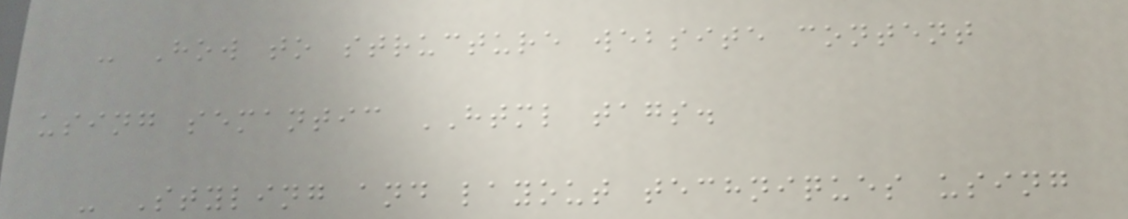- How to structure website content
using semantic HTML tags.
- Styling and layout techniques using
